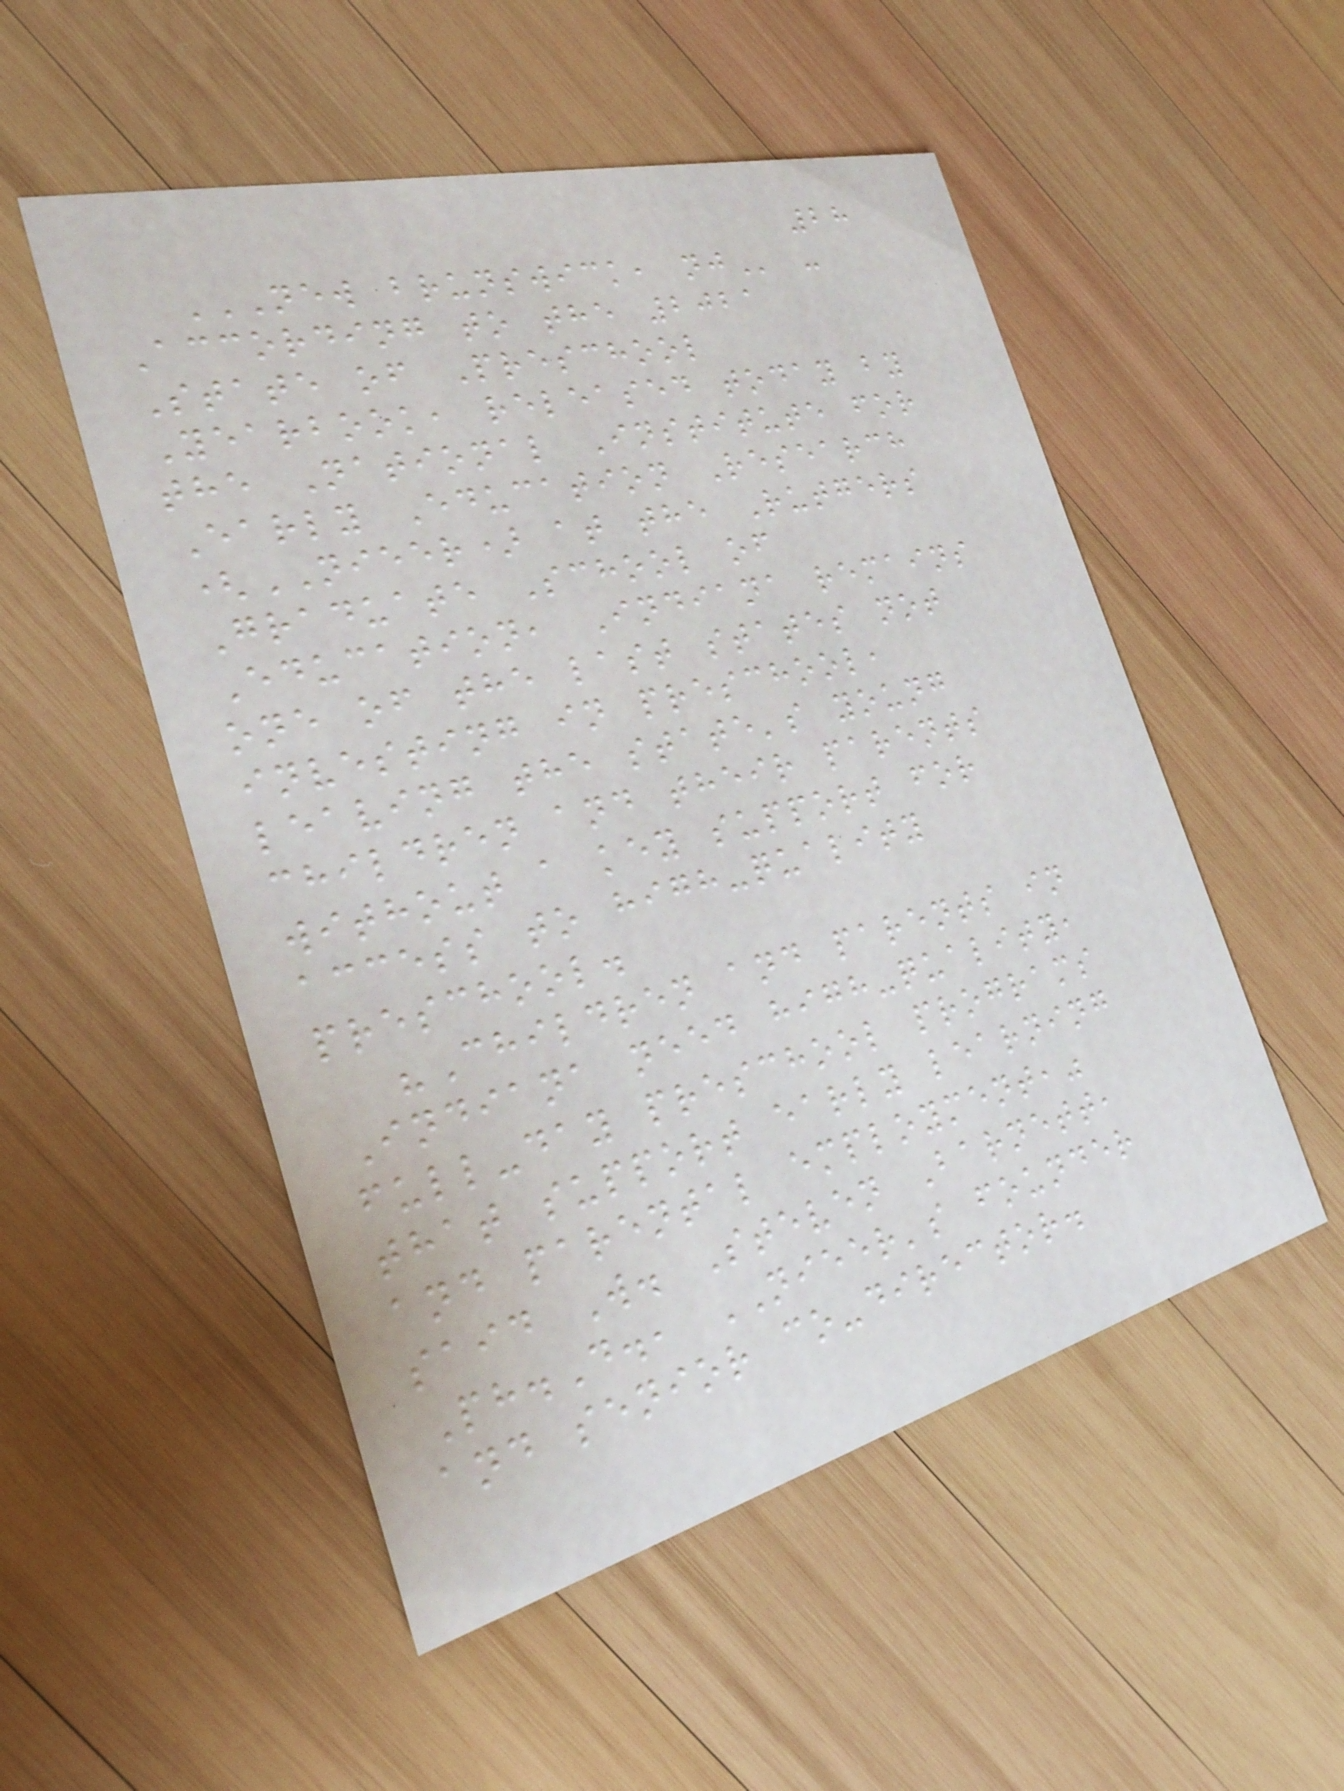28
NEW BRUNSWICK, NJ -
According to the 2021
State of Preschool
Yearbook, released today by
the National Institute for
Early Education Research
(NIEER) at the Rutgers
Graduate School of
Education, Indiana remains
one of the last states not
investing in preschool,
leaving the state's young
children and their parents
without a key support for
access to high-quality
preschool.
"Children and parents in
Indiana need high-quality,
full-day preschool programs
that support early learning
and parental employment,"
said W. Steven Barnett,
Ph.D., NIEER's founder
and senior co-director.
